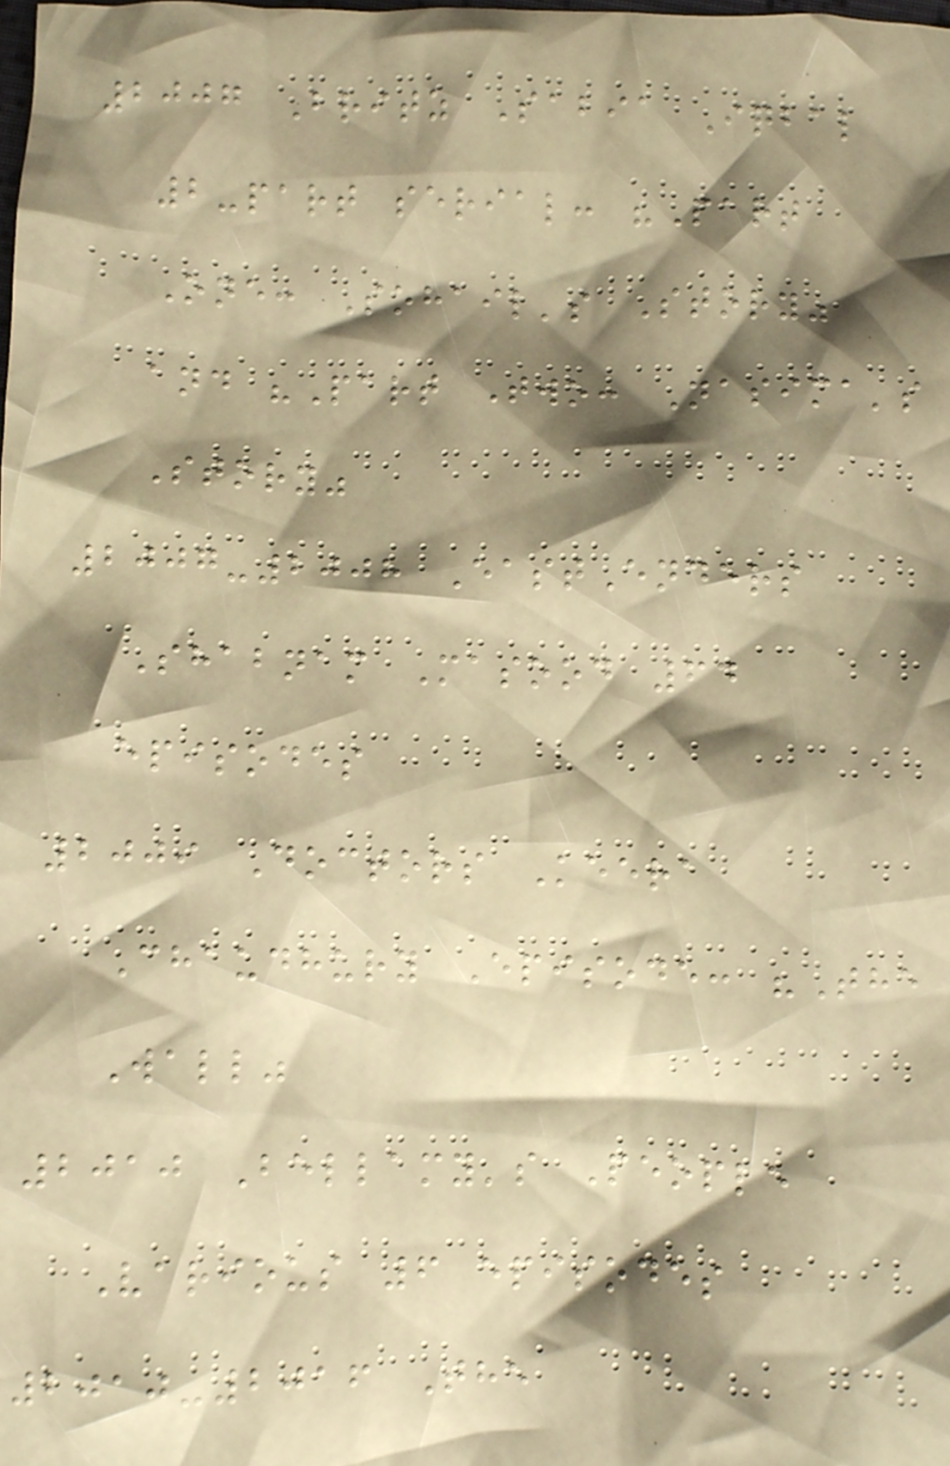2007 Britz Sabia Iqbal
2-part serial: "Part
One: Sohail's Story"
and "Part Two: Nasima's
Story"
2007-2008 EastEnders
Shabnam Masood 64
episodes
2009 Doctors Keera
Chaudhury Episode: "The
Wall"
2010 Bellamy's People
Various 6 episodes
2010-2016 The
